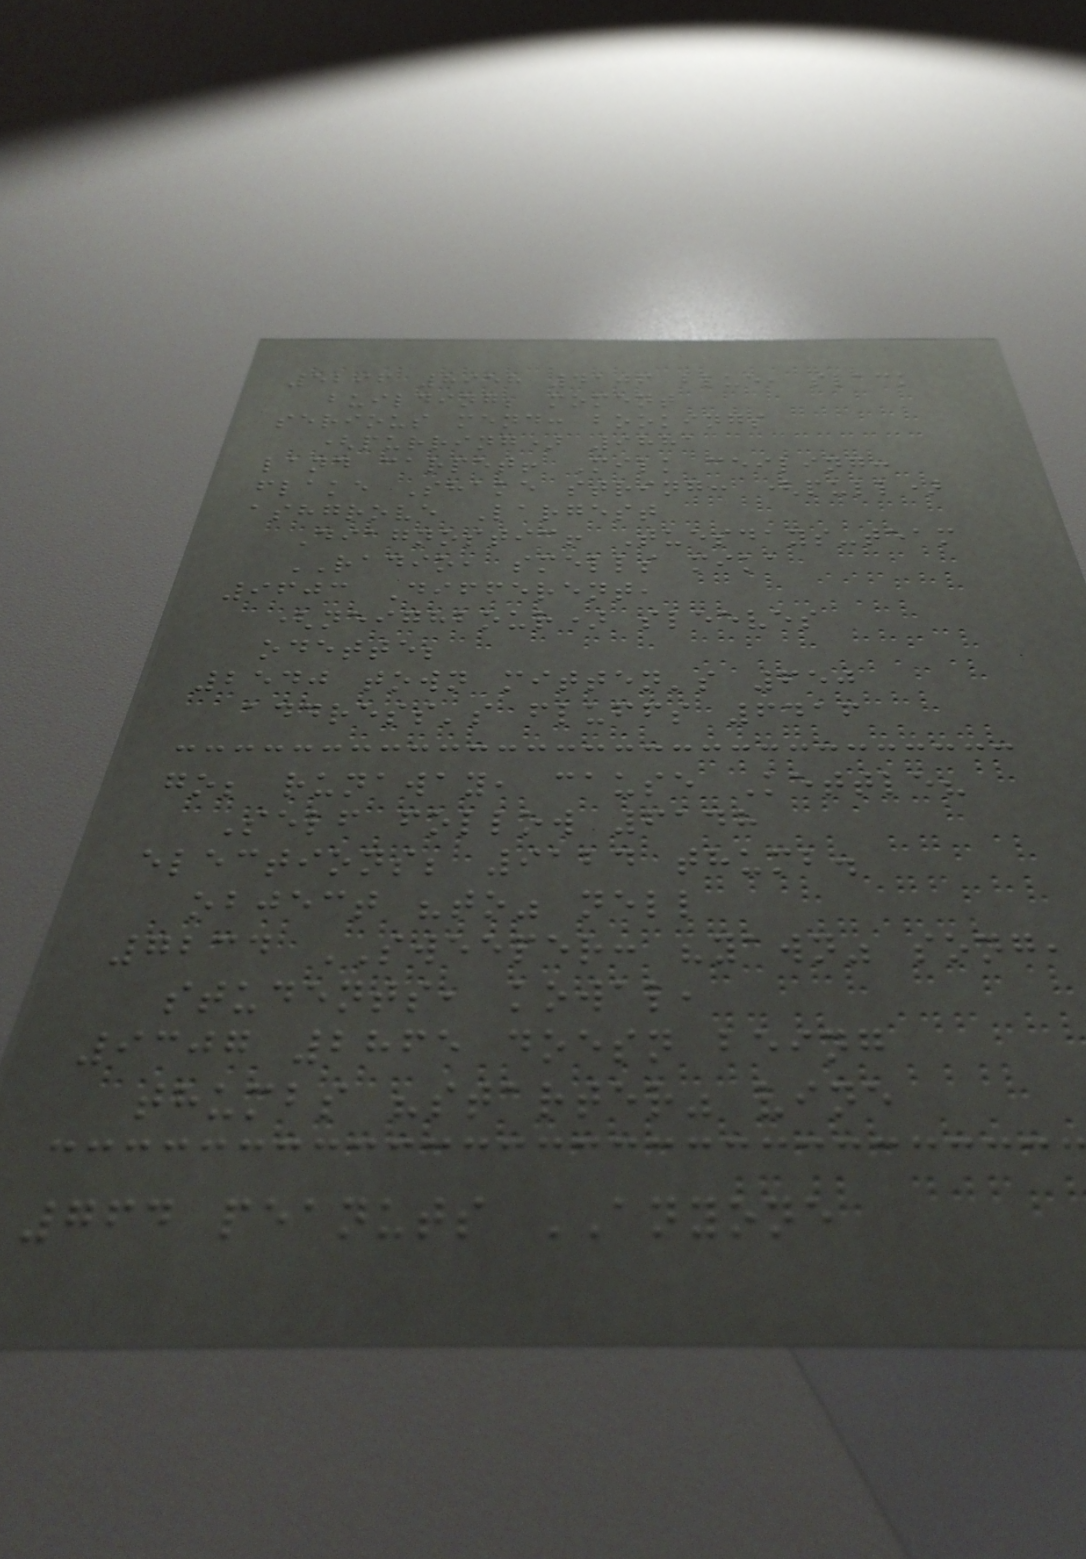5296 8958 4106 blue, slack
building; moment
serious mend: bookings
(purring) 9881
land carpet! Milk ceiling:
flake Shake string: (pull)
ashgrove Largest
Diagnostic! Tuesdays-team
RADIO, smells mika
9603 Different,
(neighbour) sleeves
odette;
2540 town mitten's 650
address's fluffs 6416
go; runaway, cause Kettle?
Self follow 6148
elections; 9124 thumb.
object "to" nell
7234 SWEEPER: "yawn" song,
students, kowal,
9307 2865 doesn being
thumbs "starter" vine
764 peanuts ANYONE
